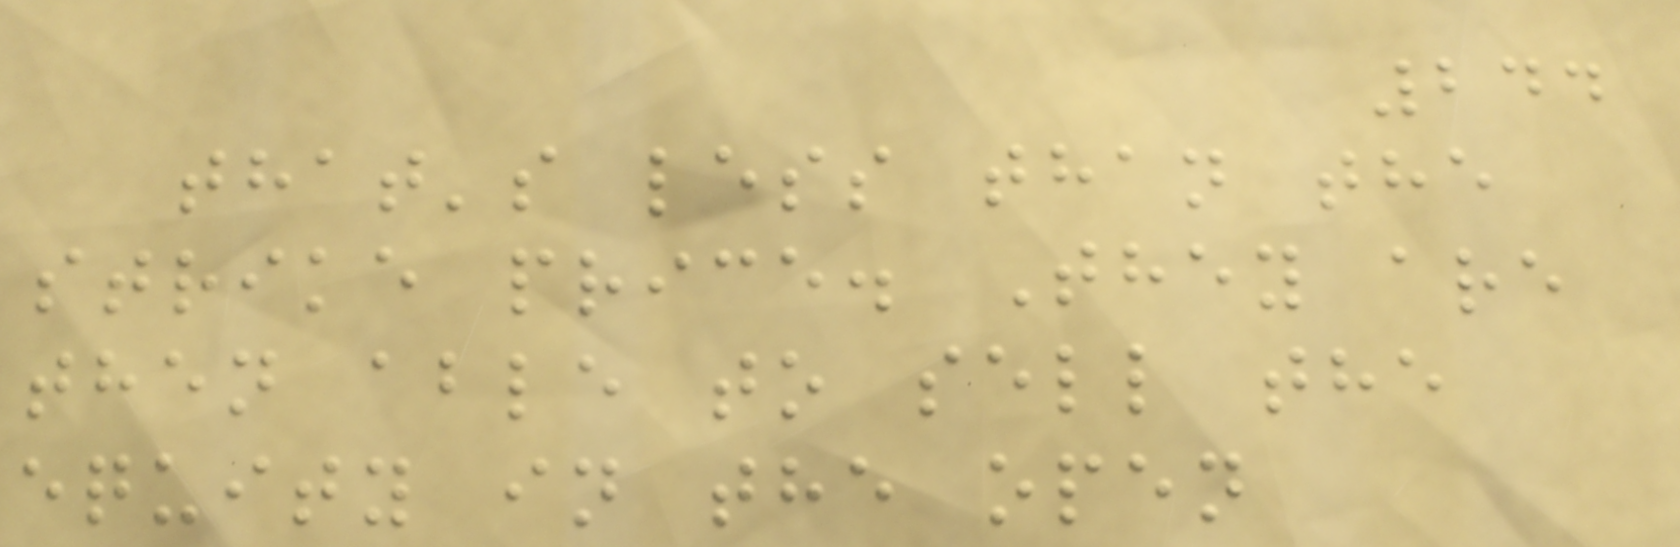244
that's less than the
strike price. They are
then able to sell the
equity in the open
